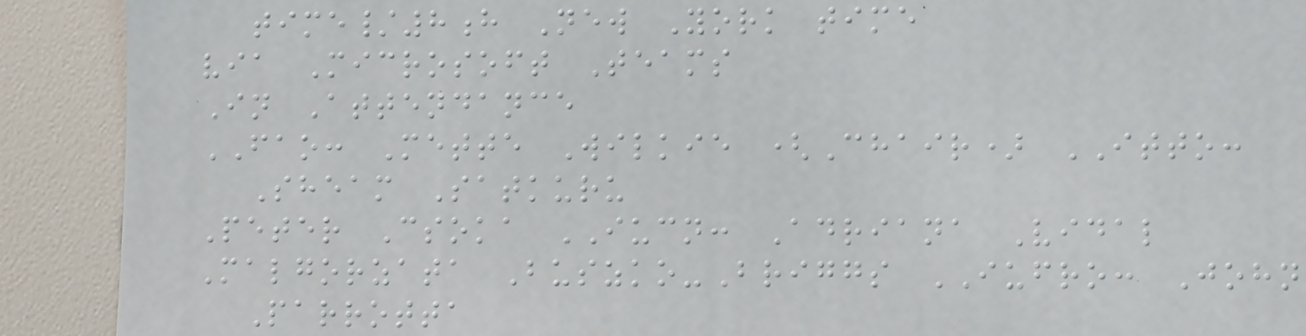time/8h New York time
via Microsoft Teams
In Attendance
FAO: Mette Wilkie (Chair) ITTO:
Sheam Satkuru
Peter Csoka IUCN: Adriana Vidal
Malgorzata Buszko-Briggs IUFRO: John
Parrotta
